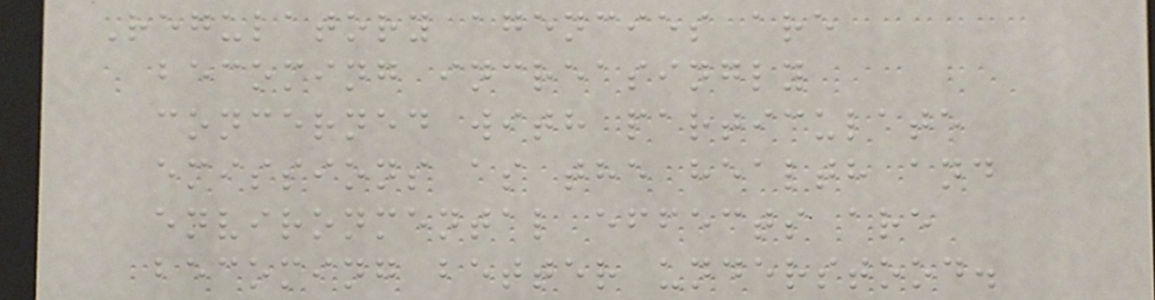Regulatory agencies are
becoming increasingly
concerned with particulate
emissions as the health and
environmental effects are
becoming better understood.
